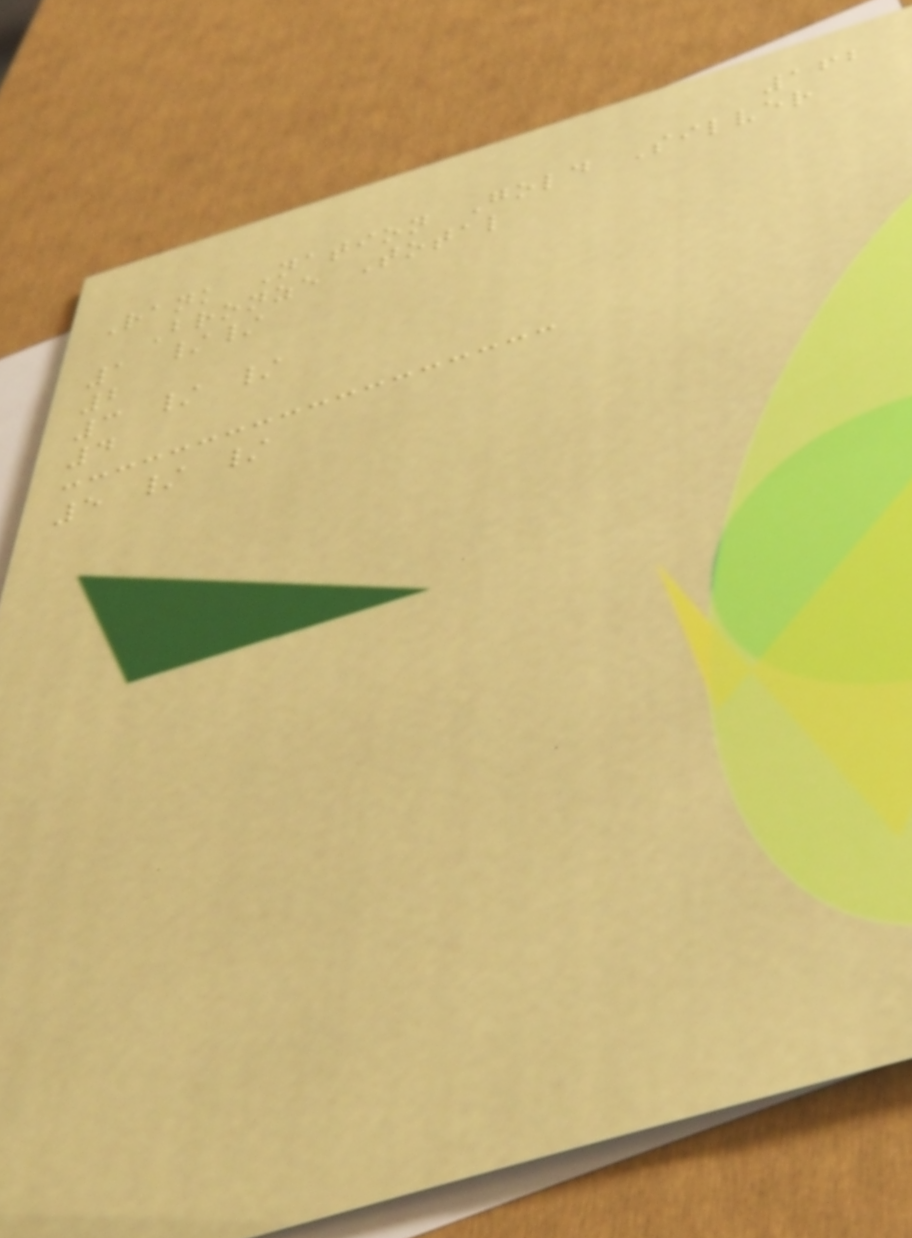162
Rank Nation Gold Silver
Bronze Total
1 //
2
3 / /
4
5 / /
